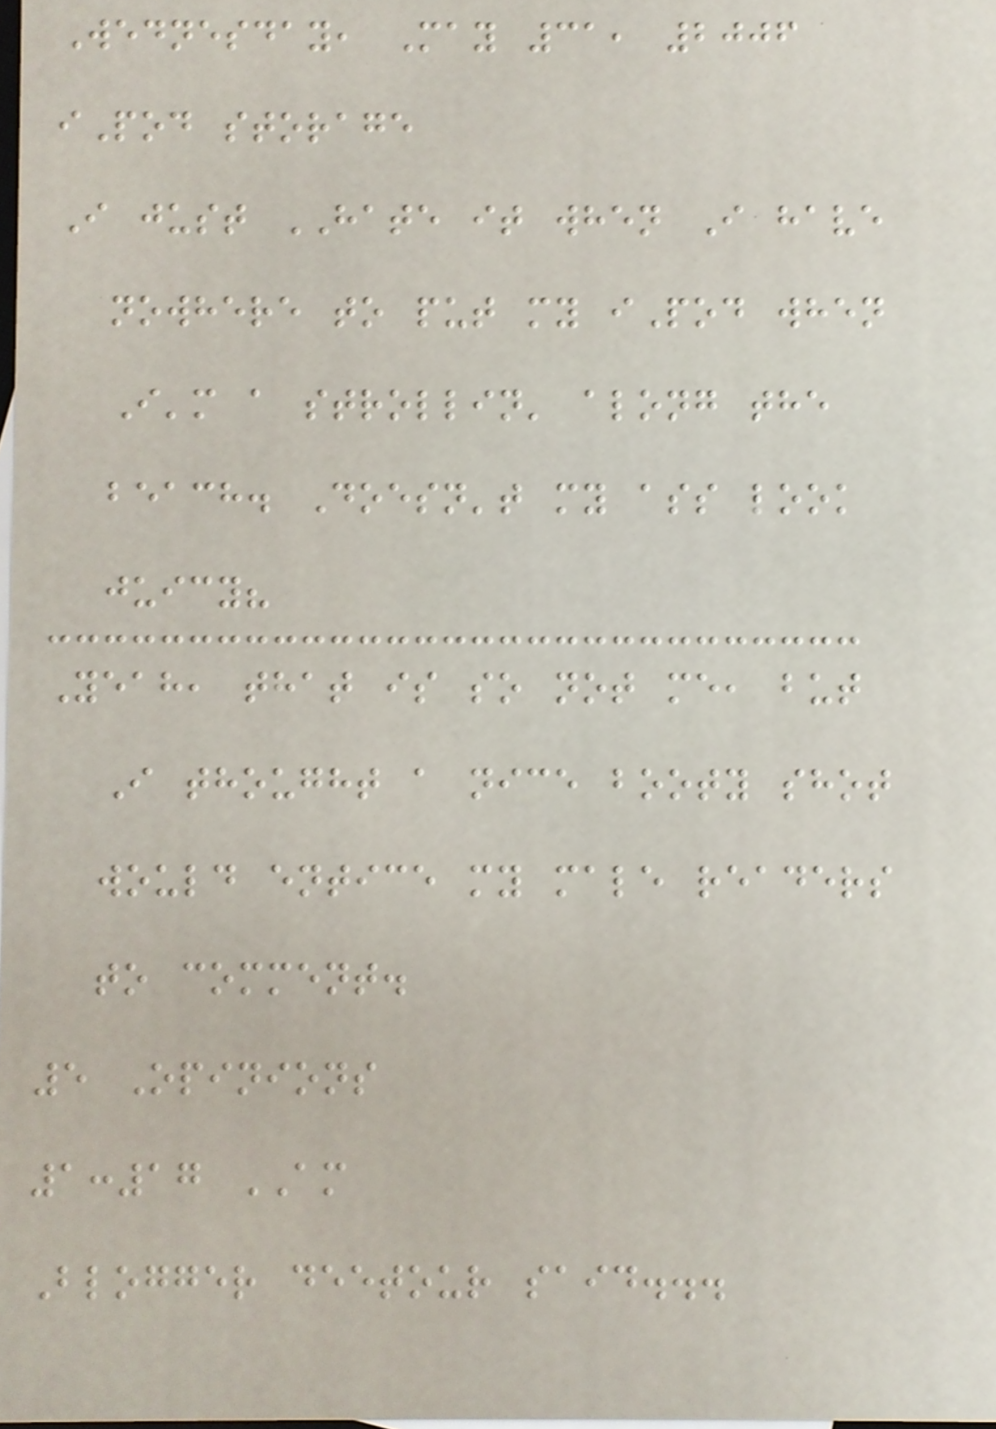Wednesday, May 31, 2006
iPod storage
I just HATE it when I have
nowhere to put my iPod when
I'm a strollin' along the
beach. Doesn't my ass look
juicy?
Yeah, that is so not me, but
I thought a nice booty shot
would entice my male readers
to comment.
5 Opinions
1:17 AM
Blogger deetour said...
